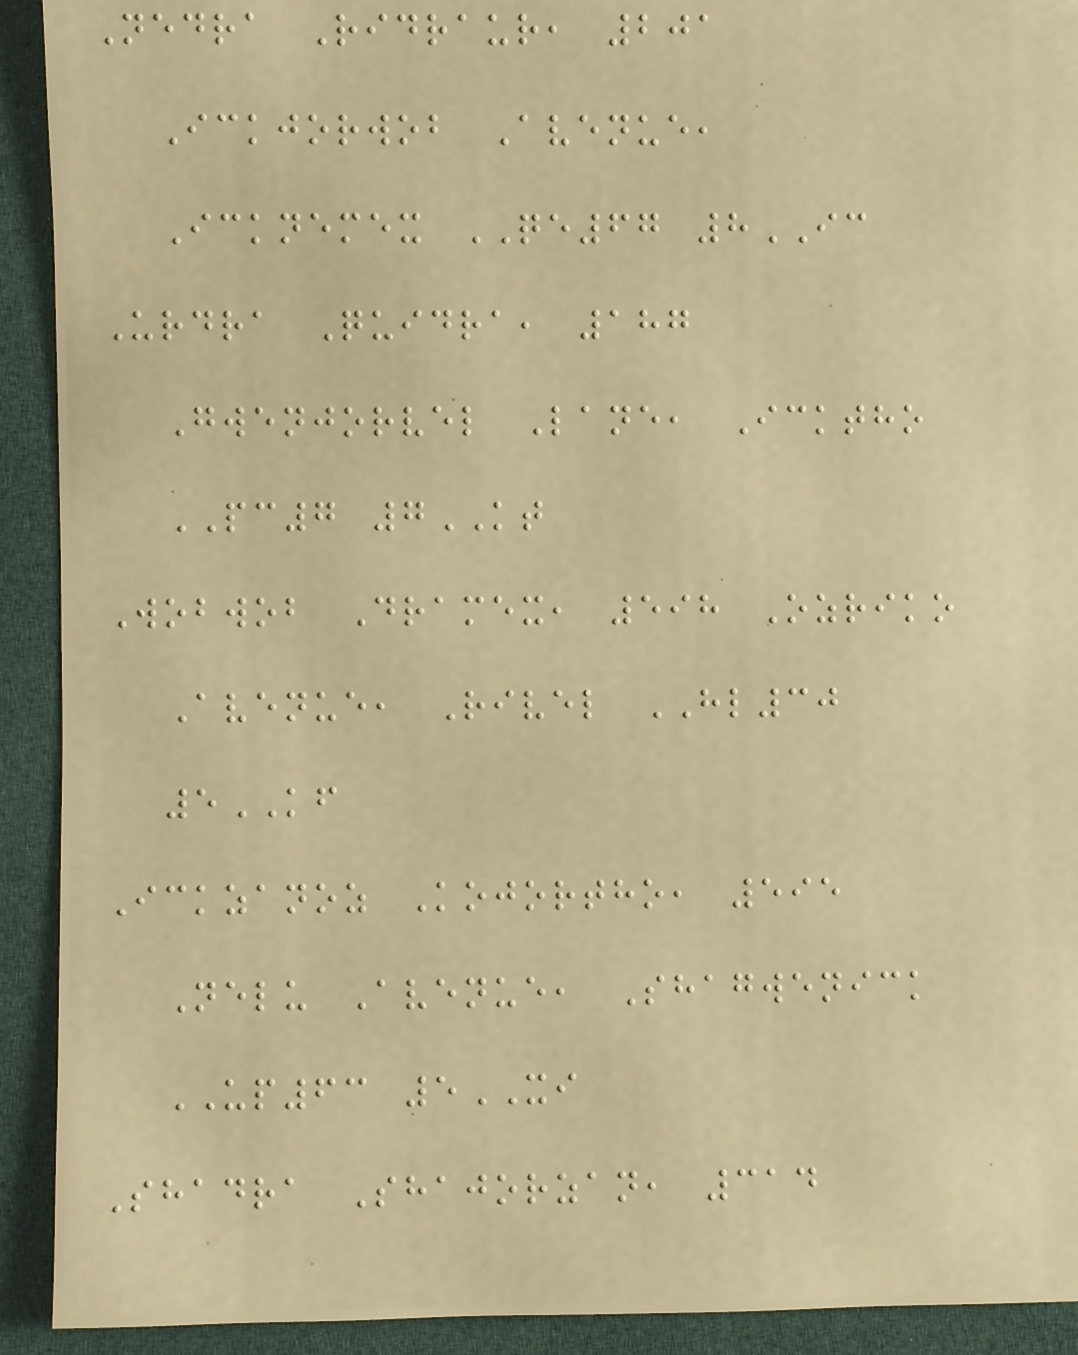Nedra Ridraur, 201
Ickjorwob Avenue,
Icknemex QE67 8IC
Urdra Quidra, 187
Gwenjorvel Lane, Icktho
PC7 7KT
Wobwob Dramex, 598 Ozriko
Avenue, Rivel HL30
5KF
Ickzanoz Kojortho, 595
Nelu Avenue, Shagwenick
UP63 5XI
Shadra Shajorzan, 314
